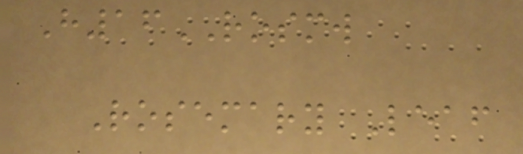H16ROSMW
Rosemary Leaf
